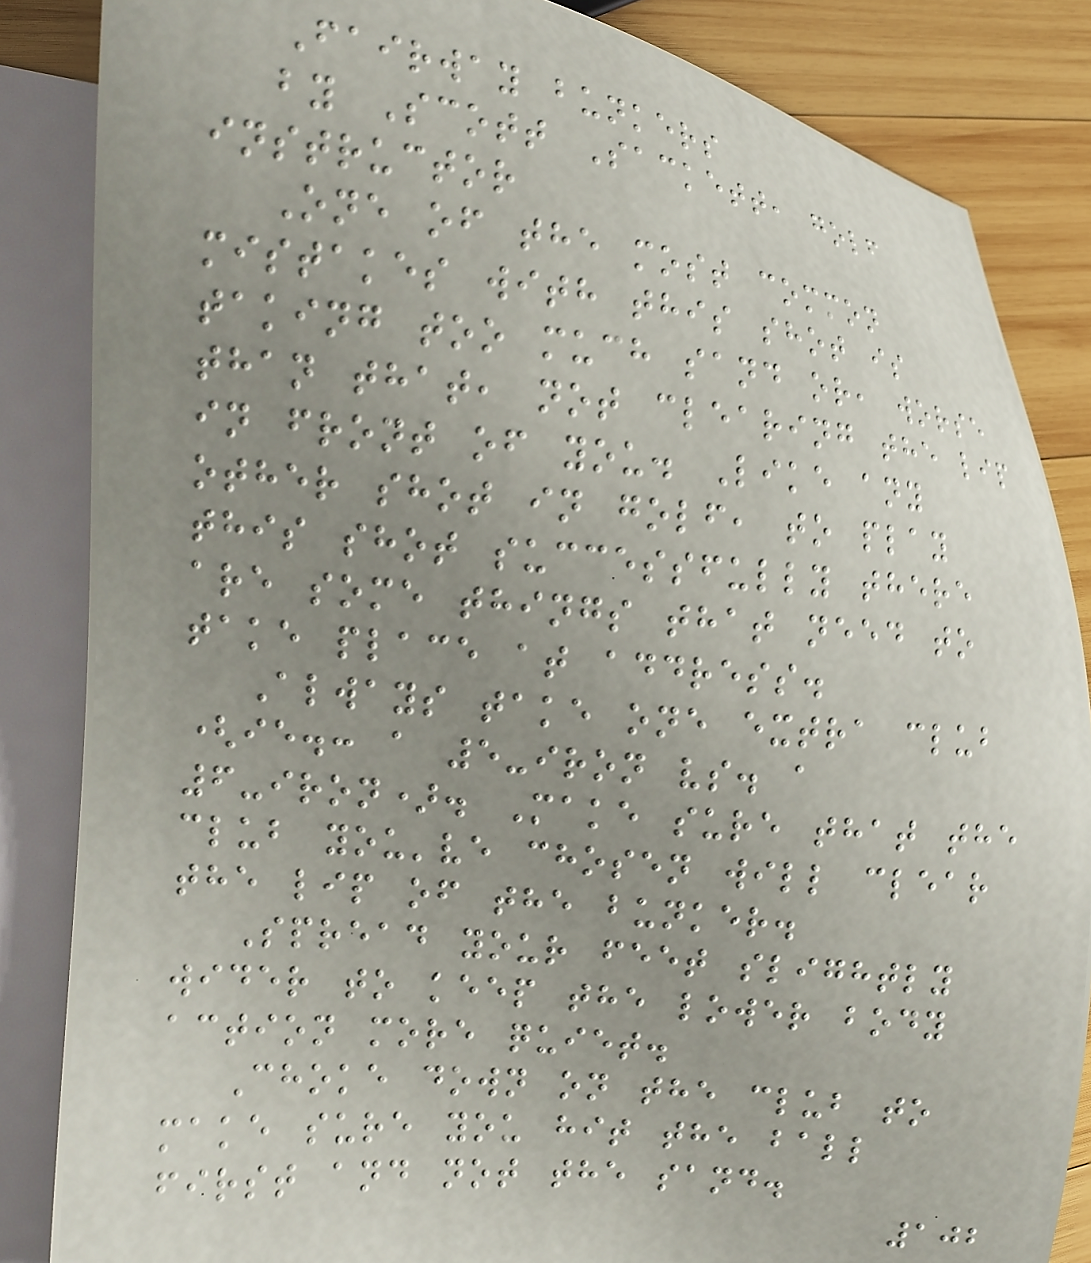Fairway bunkers
by Scott Sackett, golf
instructor
One of the most common
mistakes with this shot is
taking too much sand or, worse
than that, not clearing the lip
in front of you. Like any
other shot in golf, to play
this shot successfully there
are some things that need to
take place at address.
Always take one extra club
(ie.: a 5-iron vs. a
6-iron). Make sure that the
club you've chosen will clear
the lip of the bunker.
Spread your feet slightly
wider to keep the lower body
action more quiet.
Choke down on the club to
make sure you hit the ball
first and not the sand.
102
